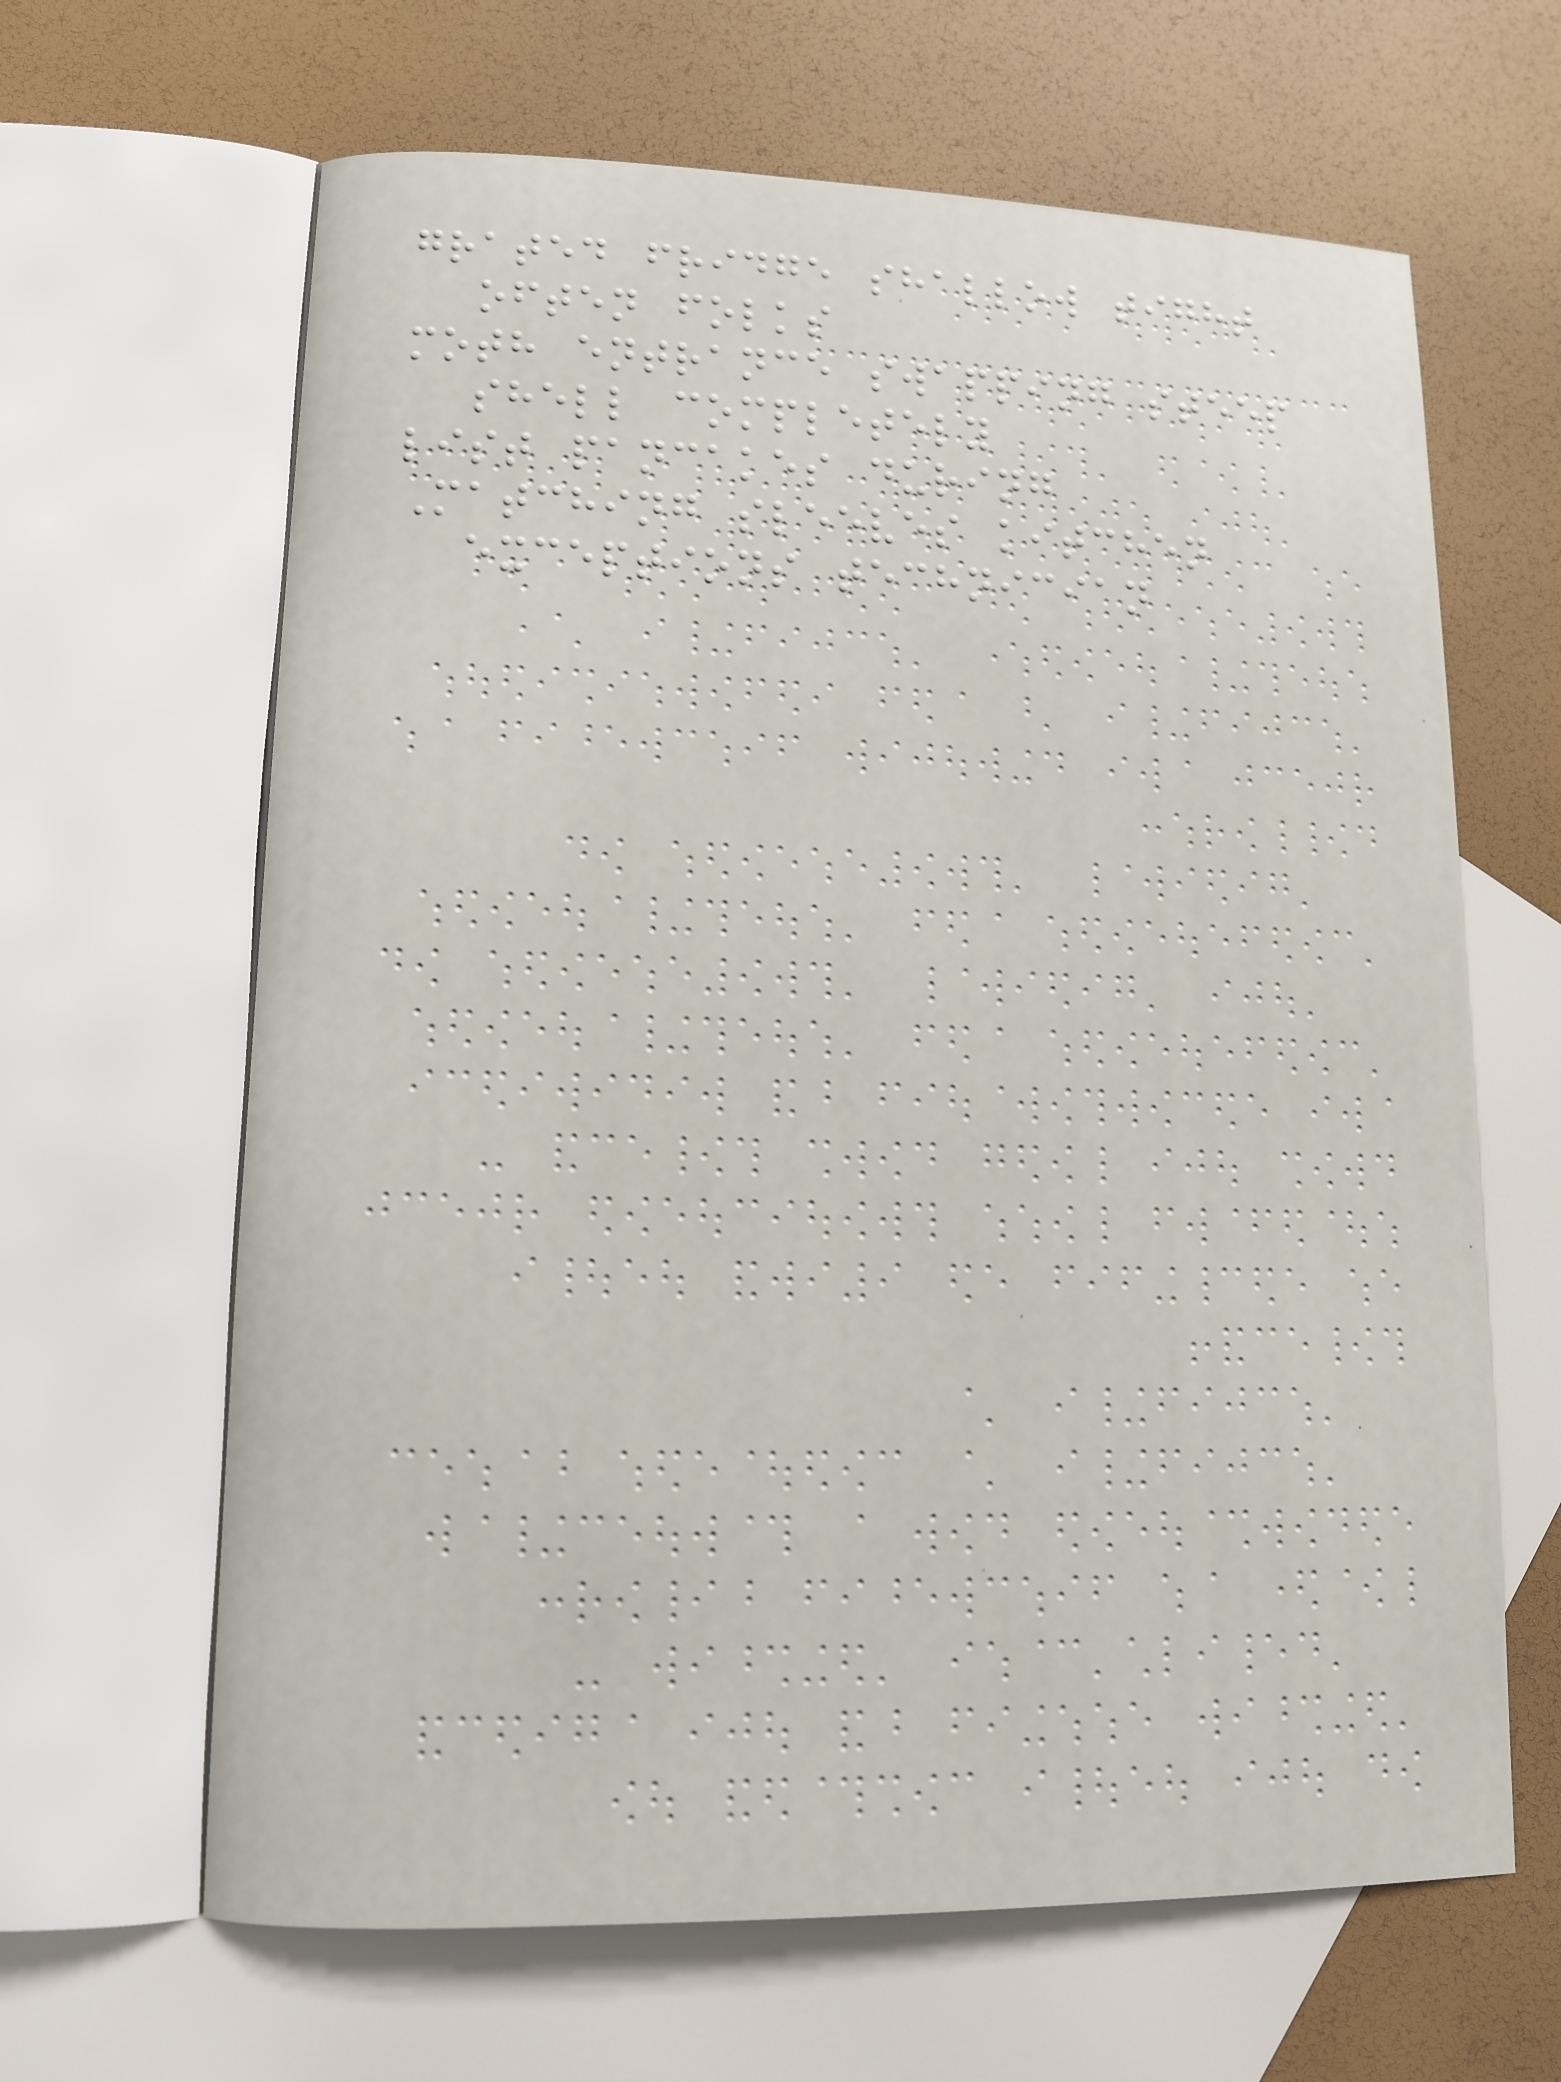grated fridge shallow tight
often folks
moth entrance swapping steep
shell completely
list pancakes during
Matching sleeves kitchen
exceptions technician
